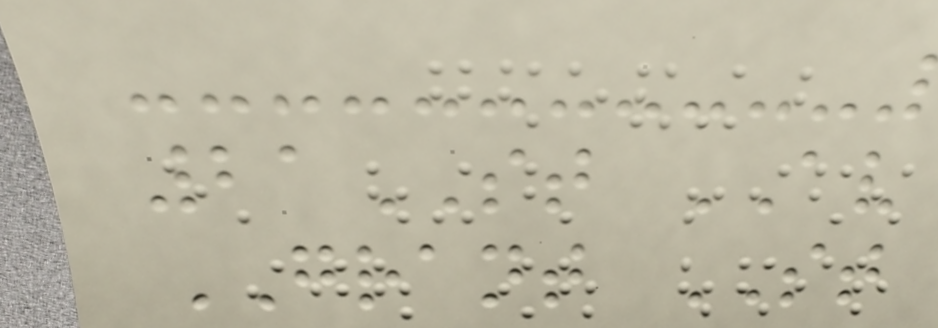21ST AV
GRANT ST
